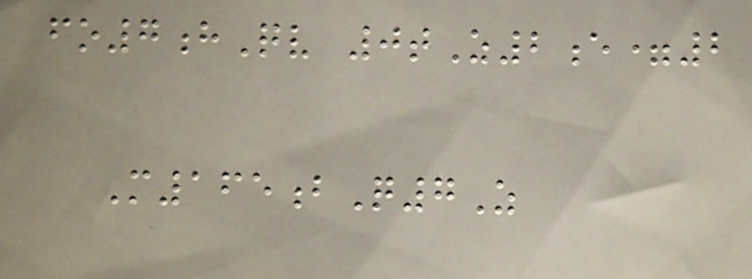fo7hQv 0tZ2e=2
M165bQ7Z
